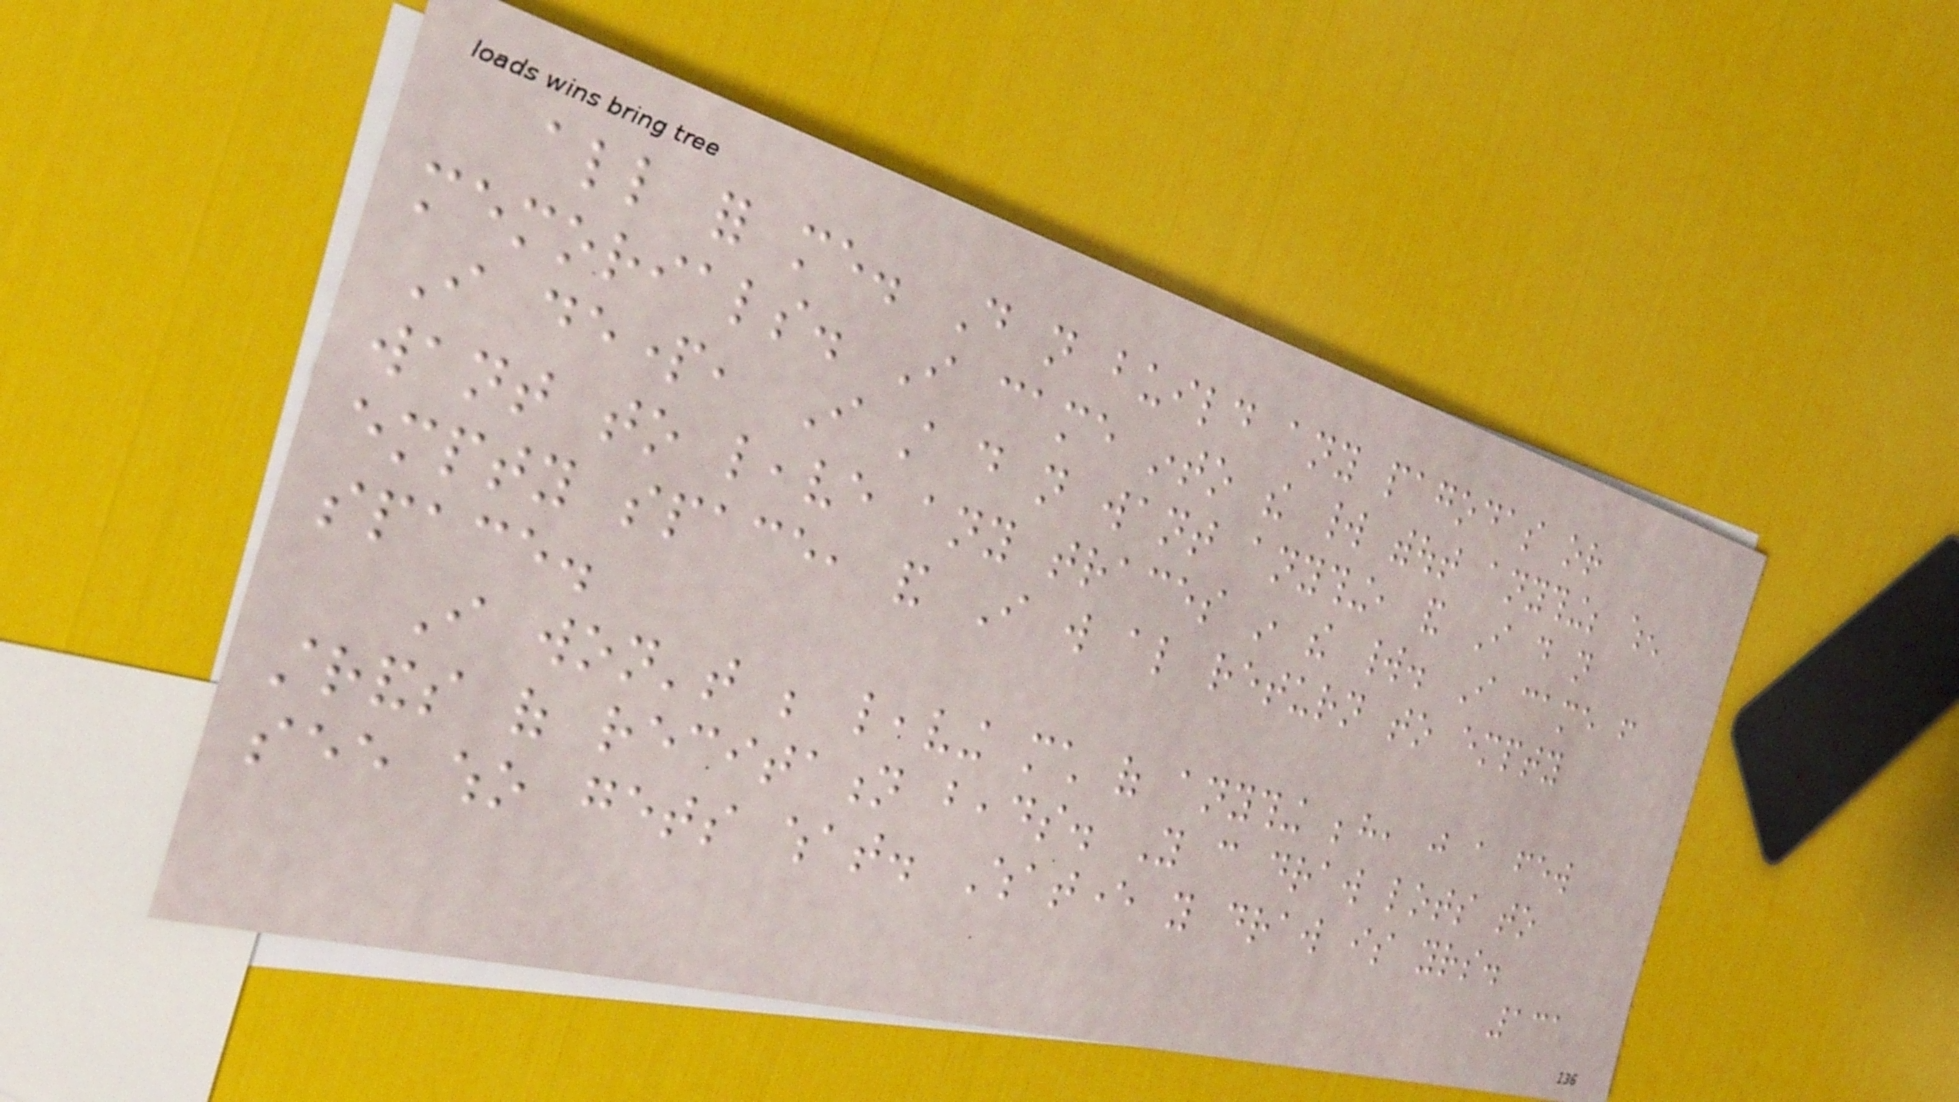all for me. Do not build any pagodas or
memorials. I came into the world without anything; when
I depart, I still do not want anything, and I do not
want to leave any traces in the world. I came from
empty space, and I will also return to empty
space.
I won't be leaving much of anything behind, just a few
strands of recitation beads. You can draw lots to
see who gets what. Whatever you draw is yours.
131
